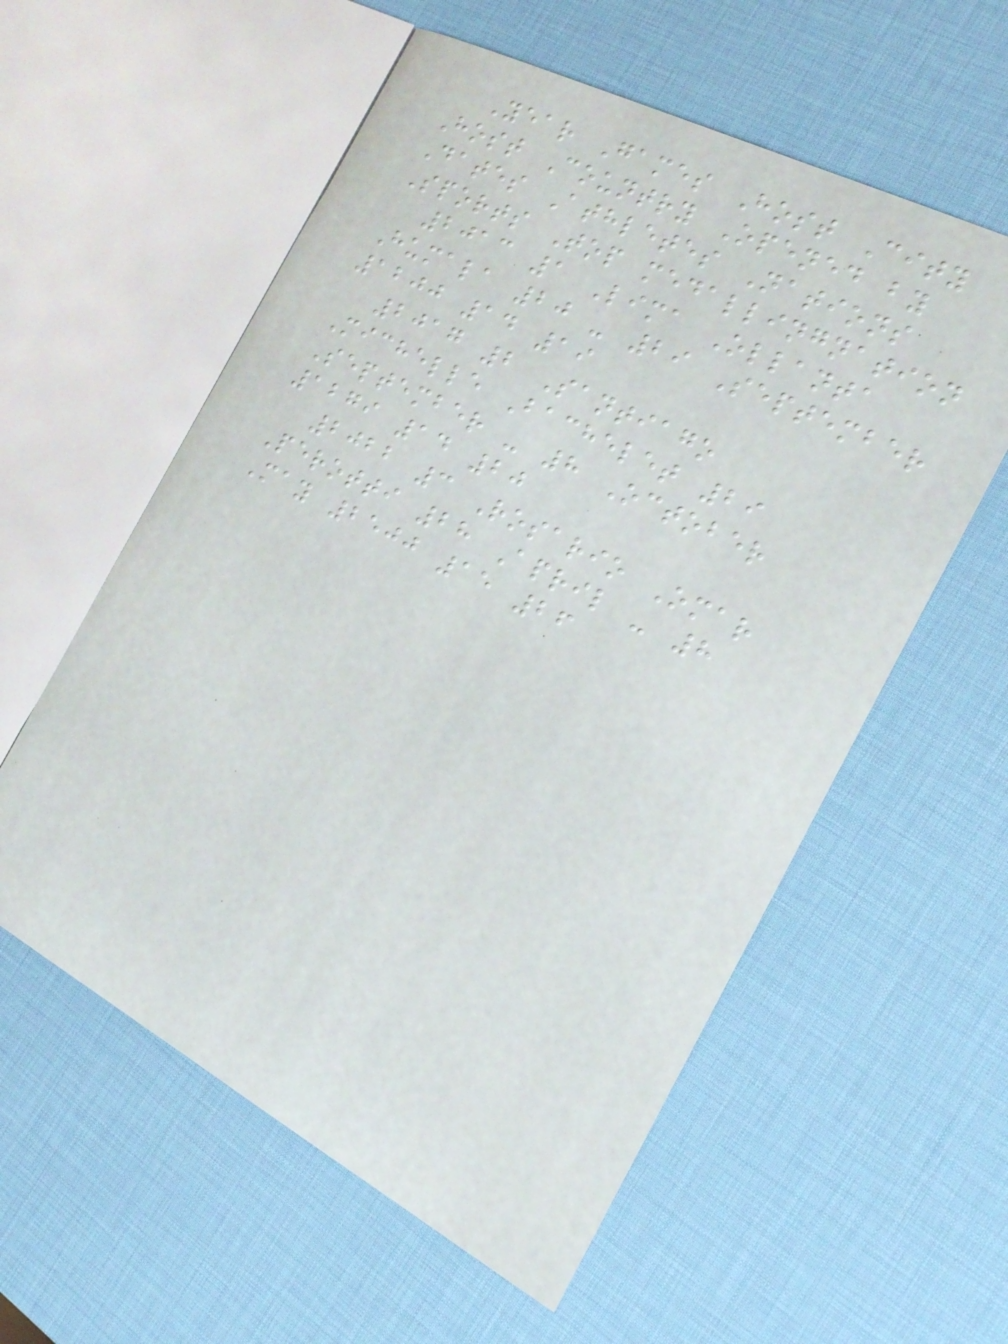Year Games Host City
Host Country Opened by
Dates Athletes Nations
Sports Top medallingnation
2013 1 Lima Ollanta
Humala 20 - 29 September
1200 14 19
2017 2 Santiago
Michelle Bachelet 29
September - 8 October
1279 14 20
2022 3 Rosario Omar
Perotti 28 April - 8
May 2500 15 26
